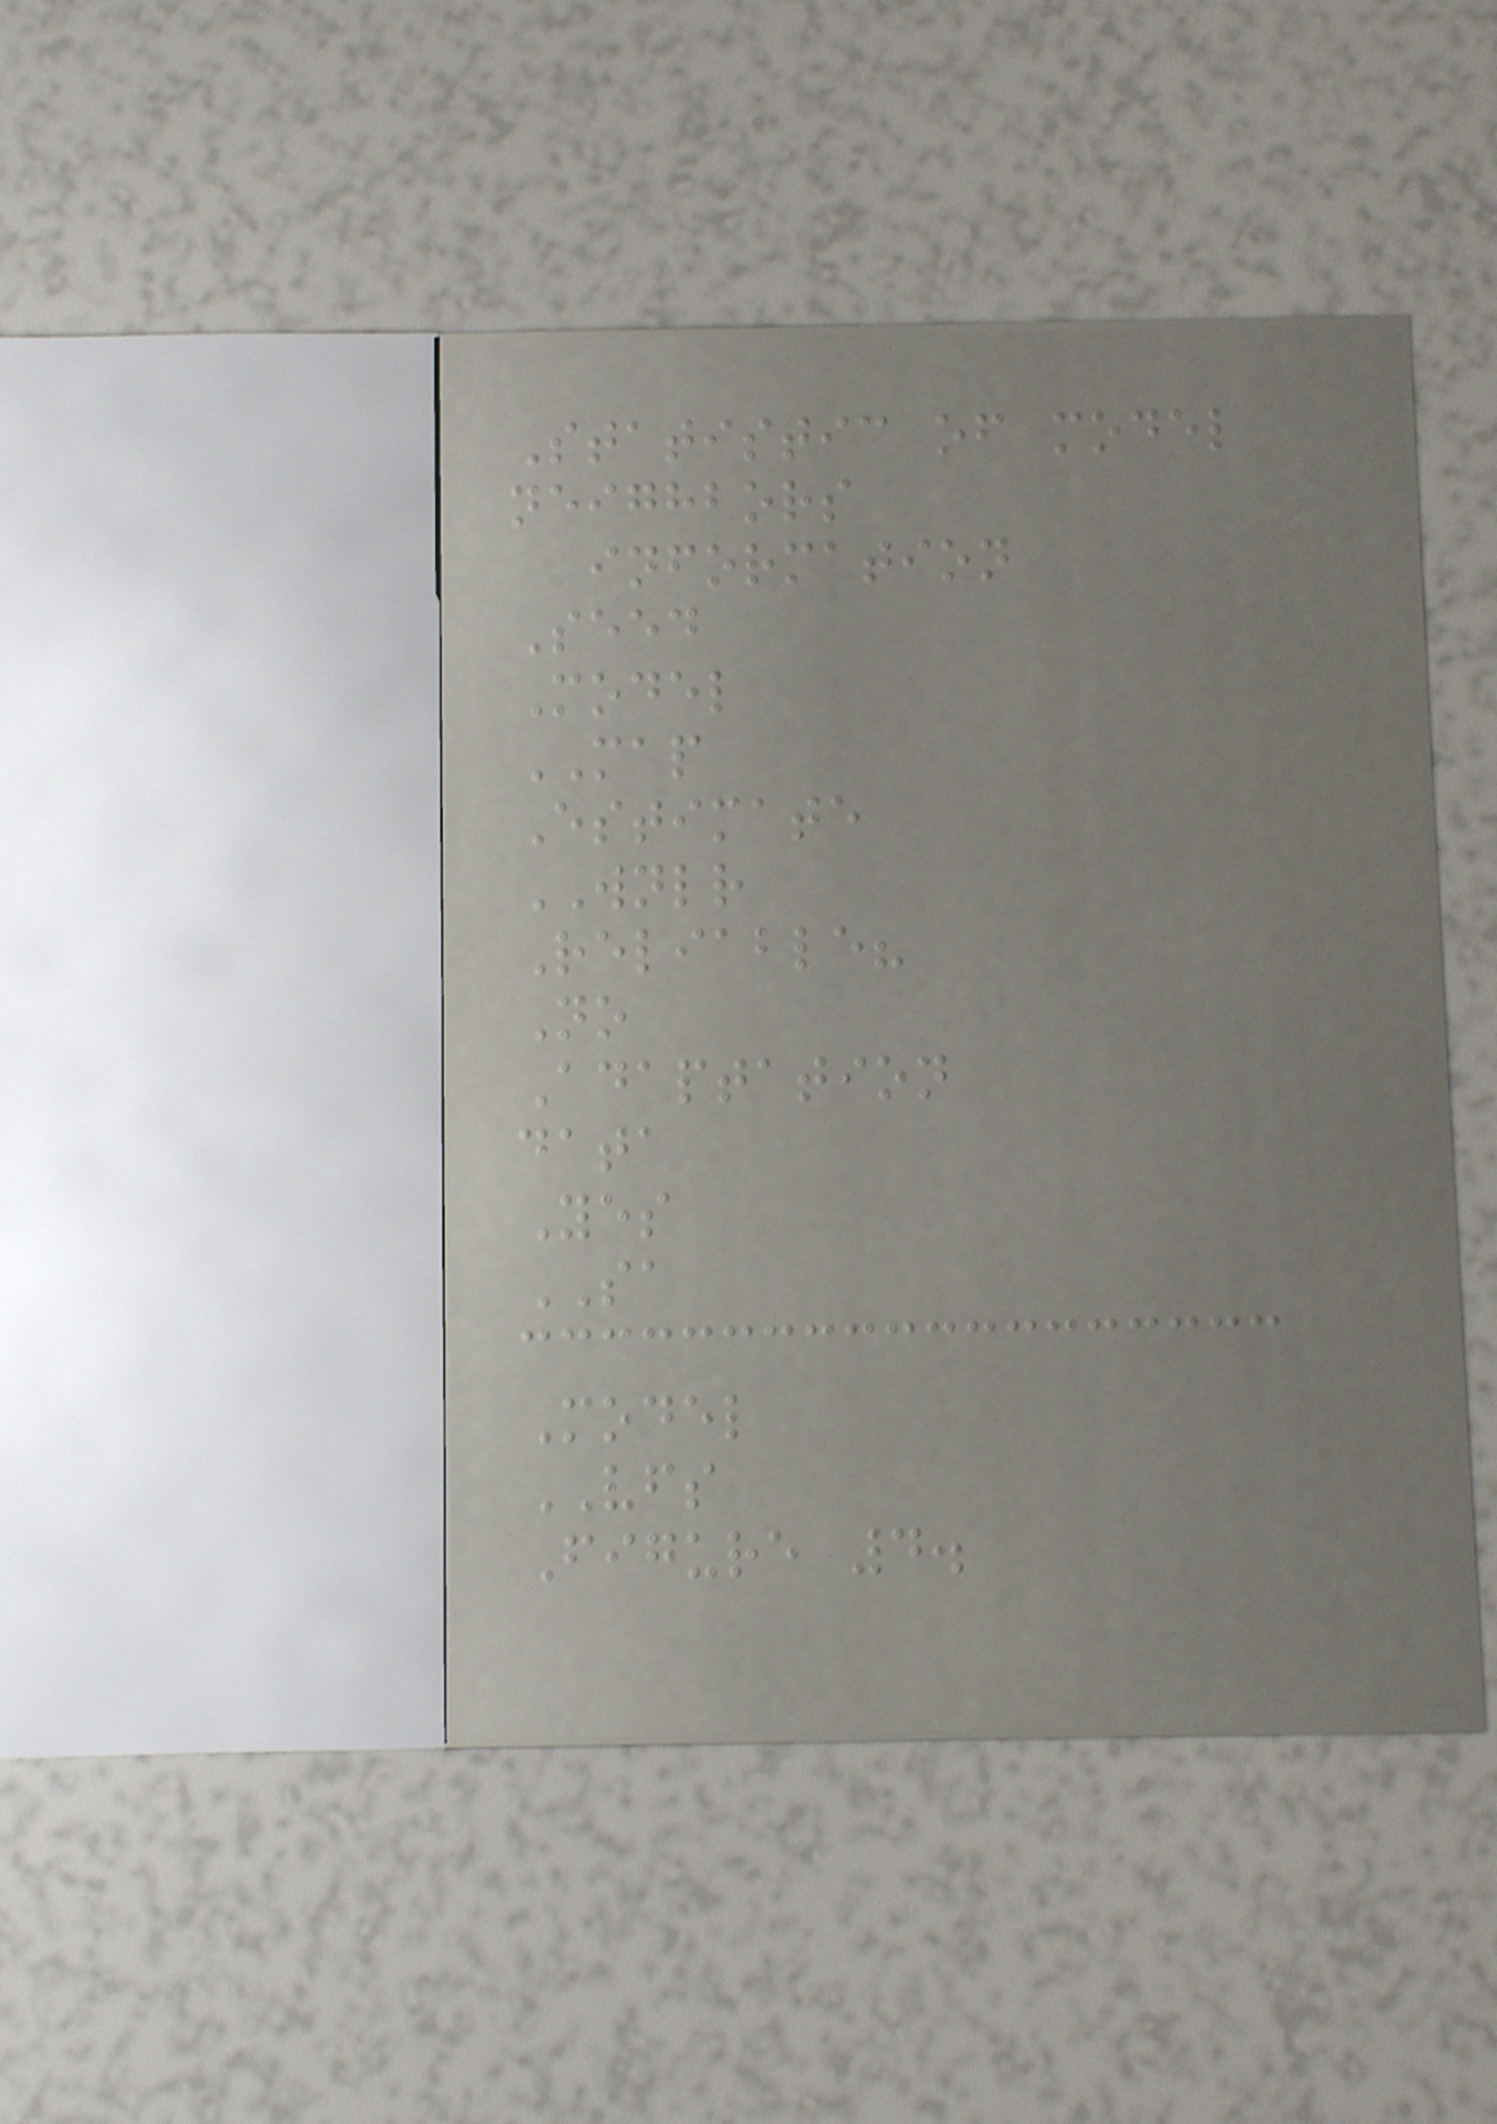Statistic of model
neighbors
information
Seed
Model
MAP
Estimate
WNLR
Reliable?
No
Adaptation
data
Yes
SA
Model
VFS
Figure 4.
